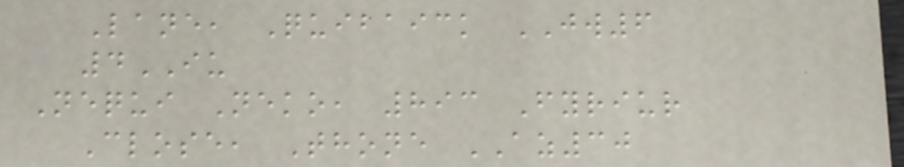Lane, Quibaick JW6
4IU
Nequi Neko, 893 Fyriur
Close, Thone AZ30
